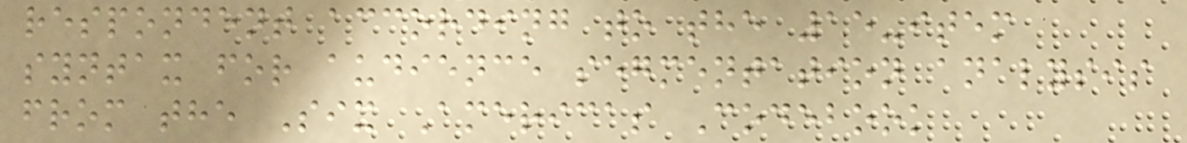respondent according to the 15-item
syntax for audience segmentation analysis
from the Six Americas Codebook
